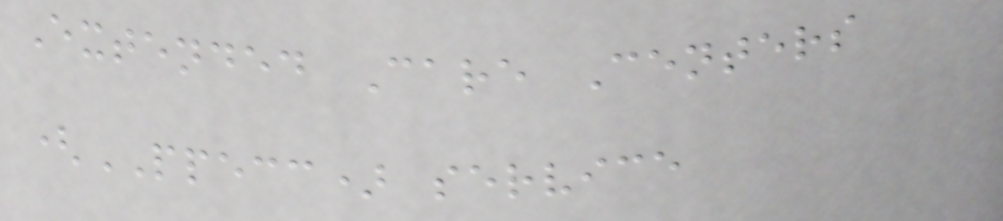Extended Care Centers
(PPECC) service
